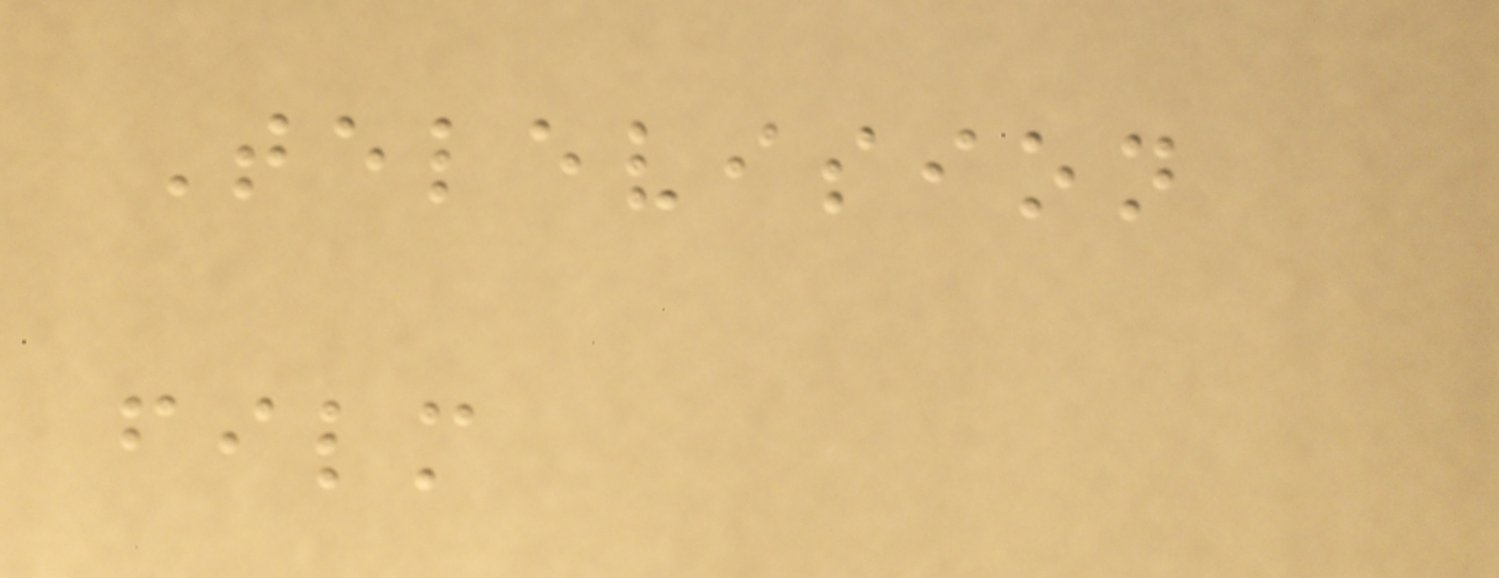Television
film
